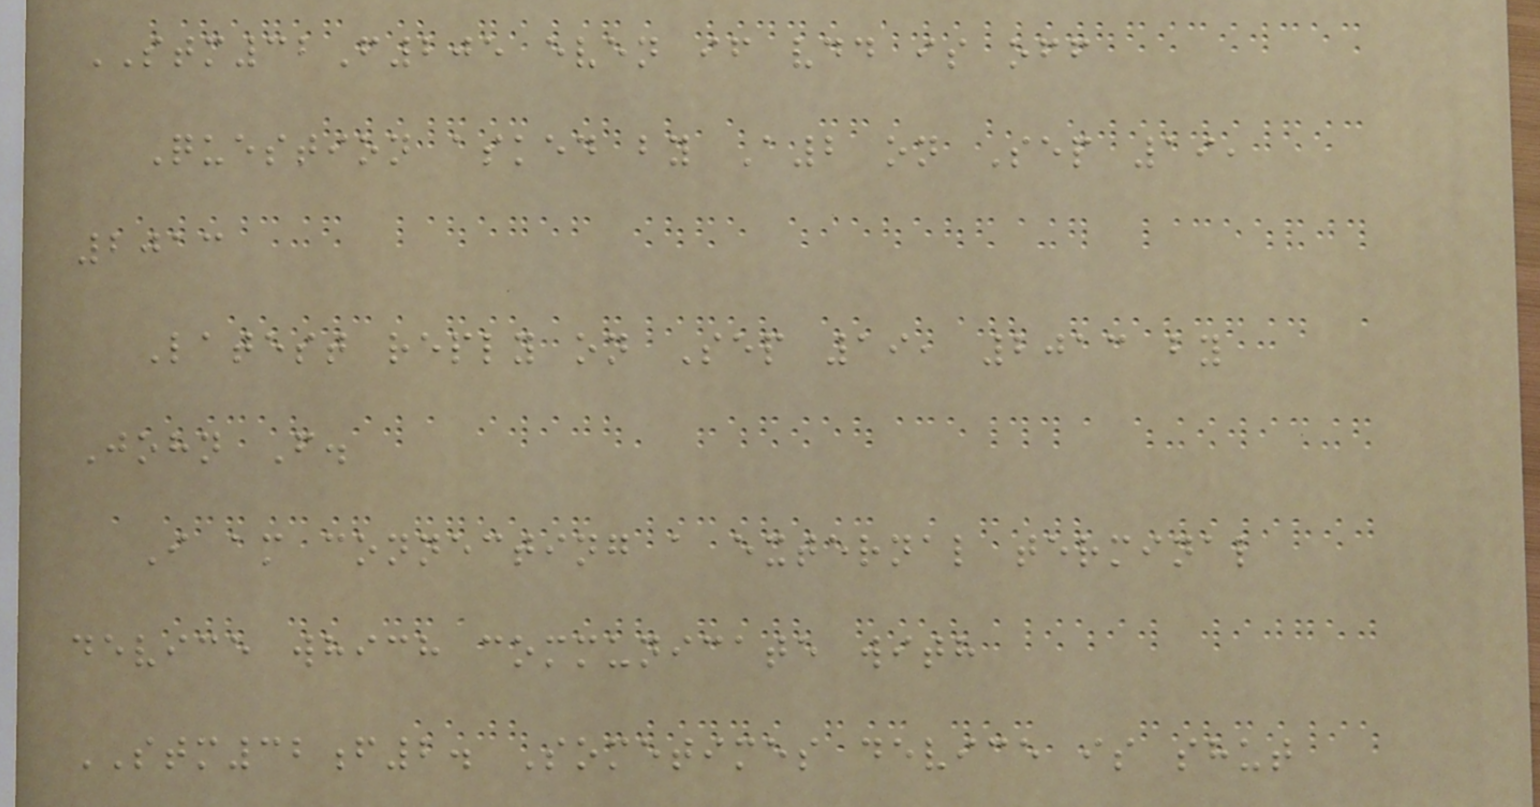STM32F205 even if vdd is off
Question asked by A2 on Sep 19,
2013
Latest reply on Sep 19, 2013 by
John F.
I am connecting a external terminal
device which communicate with
STM32f2. Sometimes device is shut
